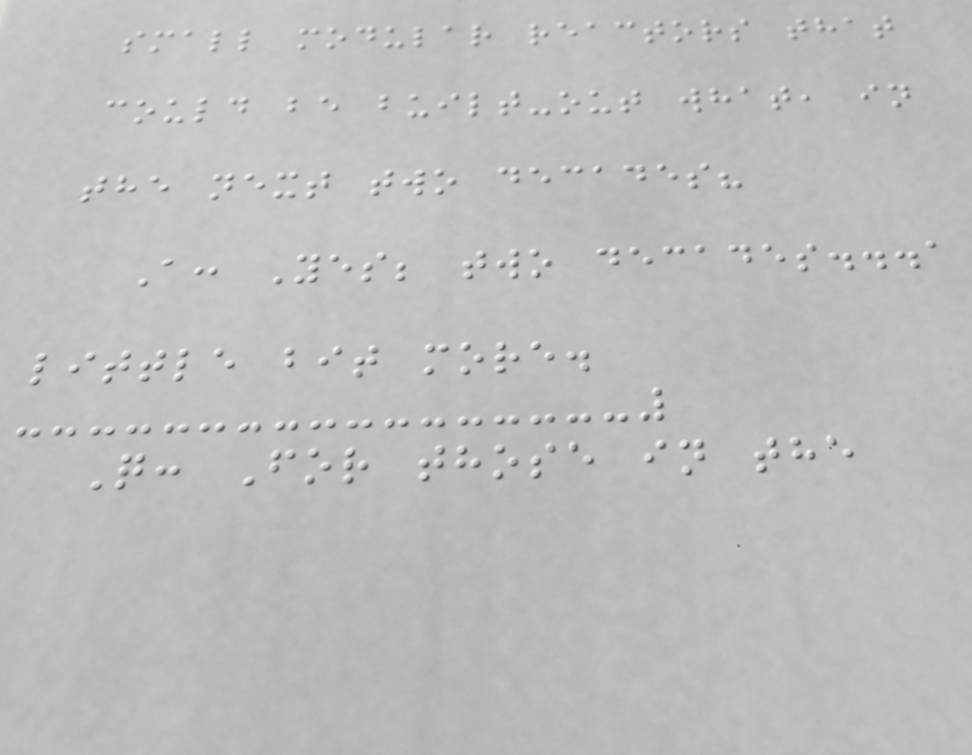small modular reactors that
could be built-out what, in
the next two decades?
A: Yes; two decades...a
little bit more.
Q: For those in the
